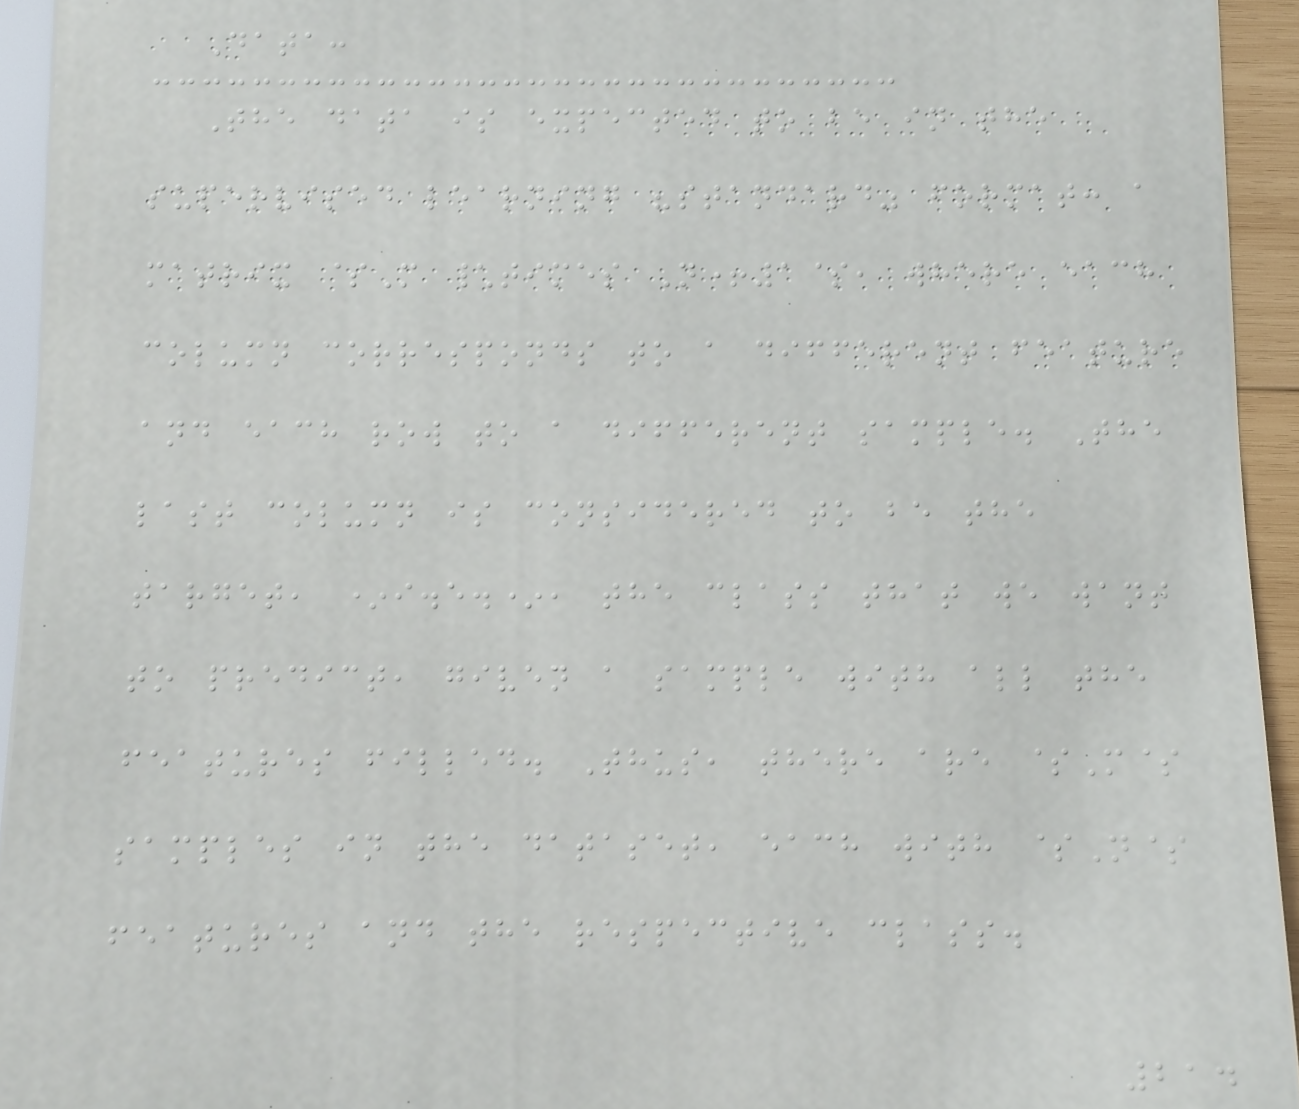Data:
The data is expected to be in the
supervised learning "standard" format: a
matrix $M \times N+1$, where each
column corresponds to a different feature
and each row to a different sample. The
last column is considered to be the
target, *i.e.*, the class that we want
to predict, given a sample with all the
features filled. Thus, there are $M$
samples in the dataset, each with $N$
features and the respective class.
214
